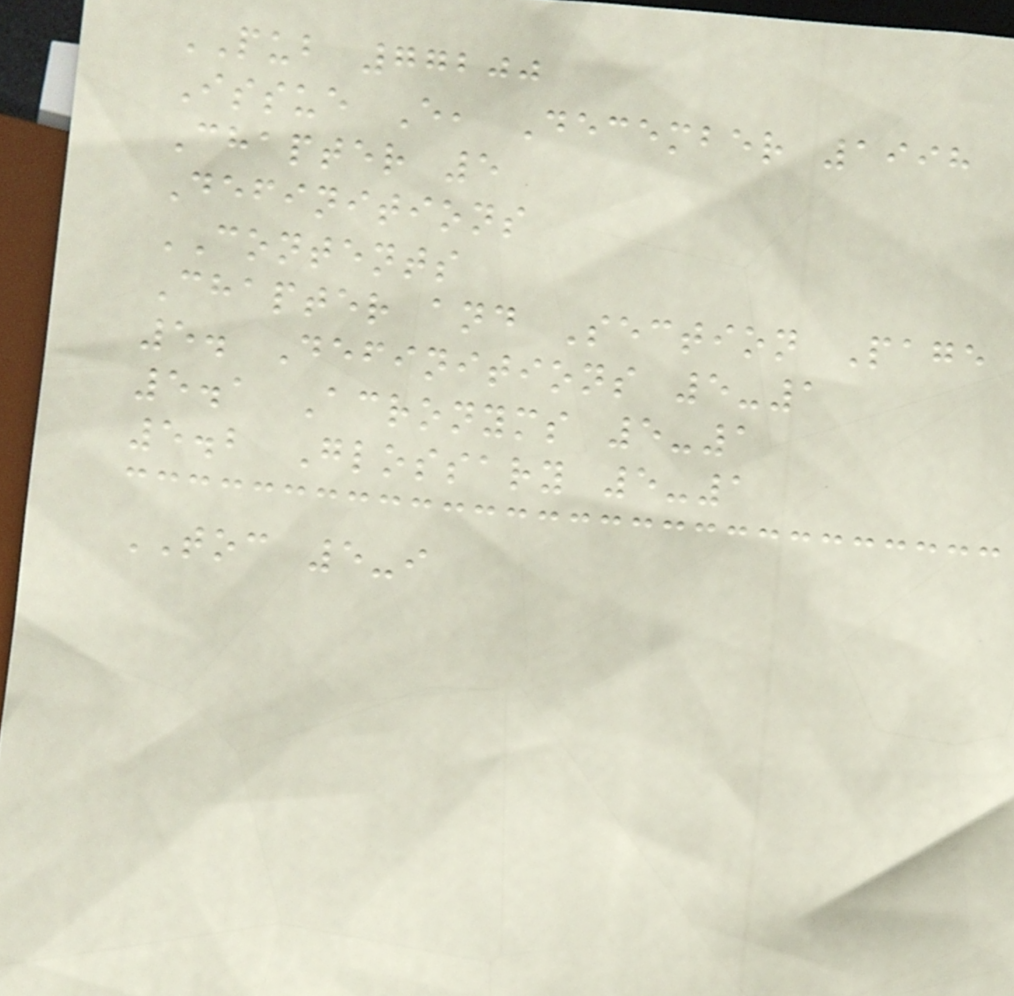PUB 77200
Issue E, December 1998
Chapter 5
Definitions
CONTENTS
Chapter and Section Page
5. Definitions 5-1
5.1 Acronyms 5-1
5.2 Glossary 5-1
TOC 5-i
